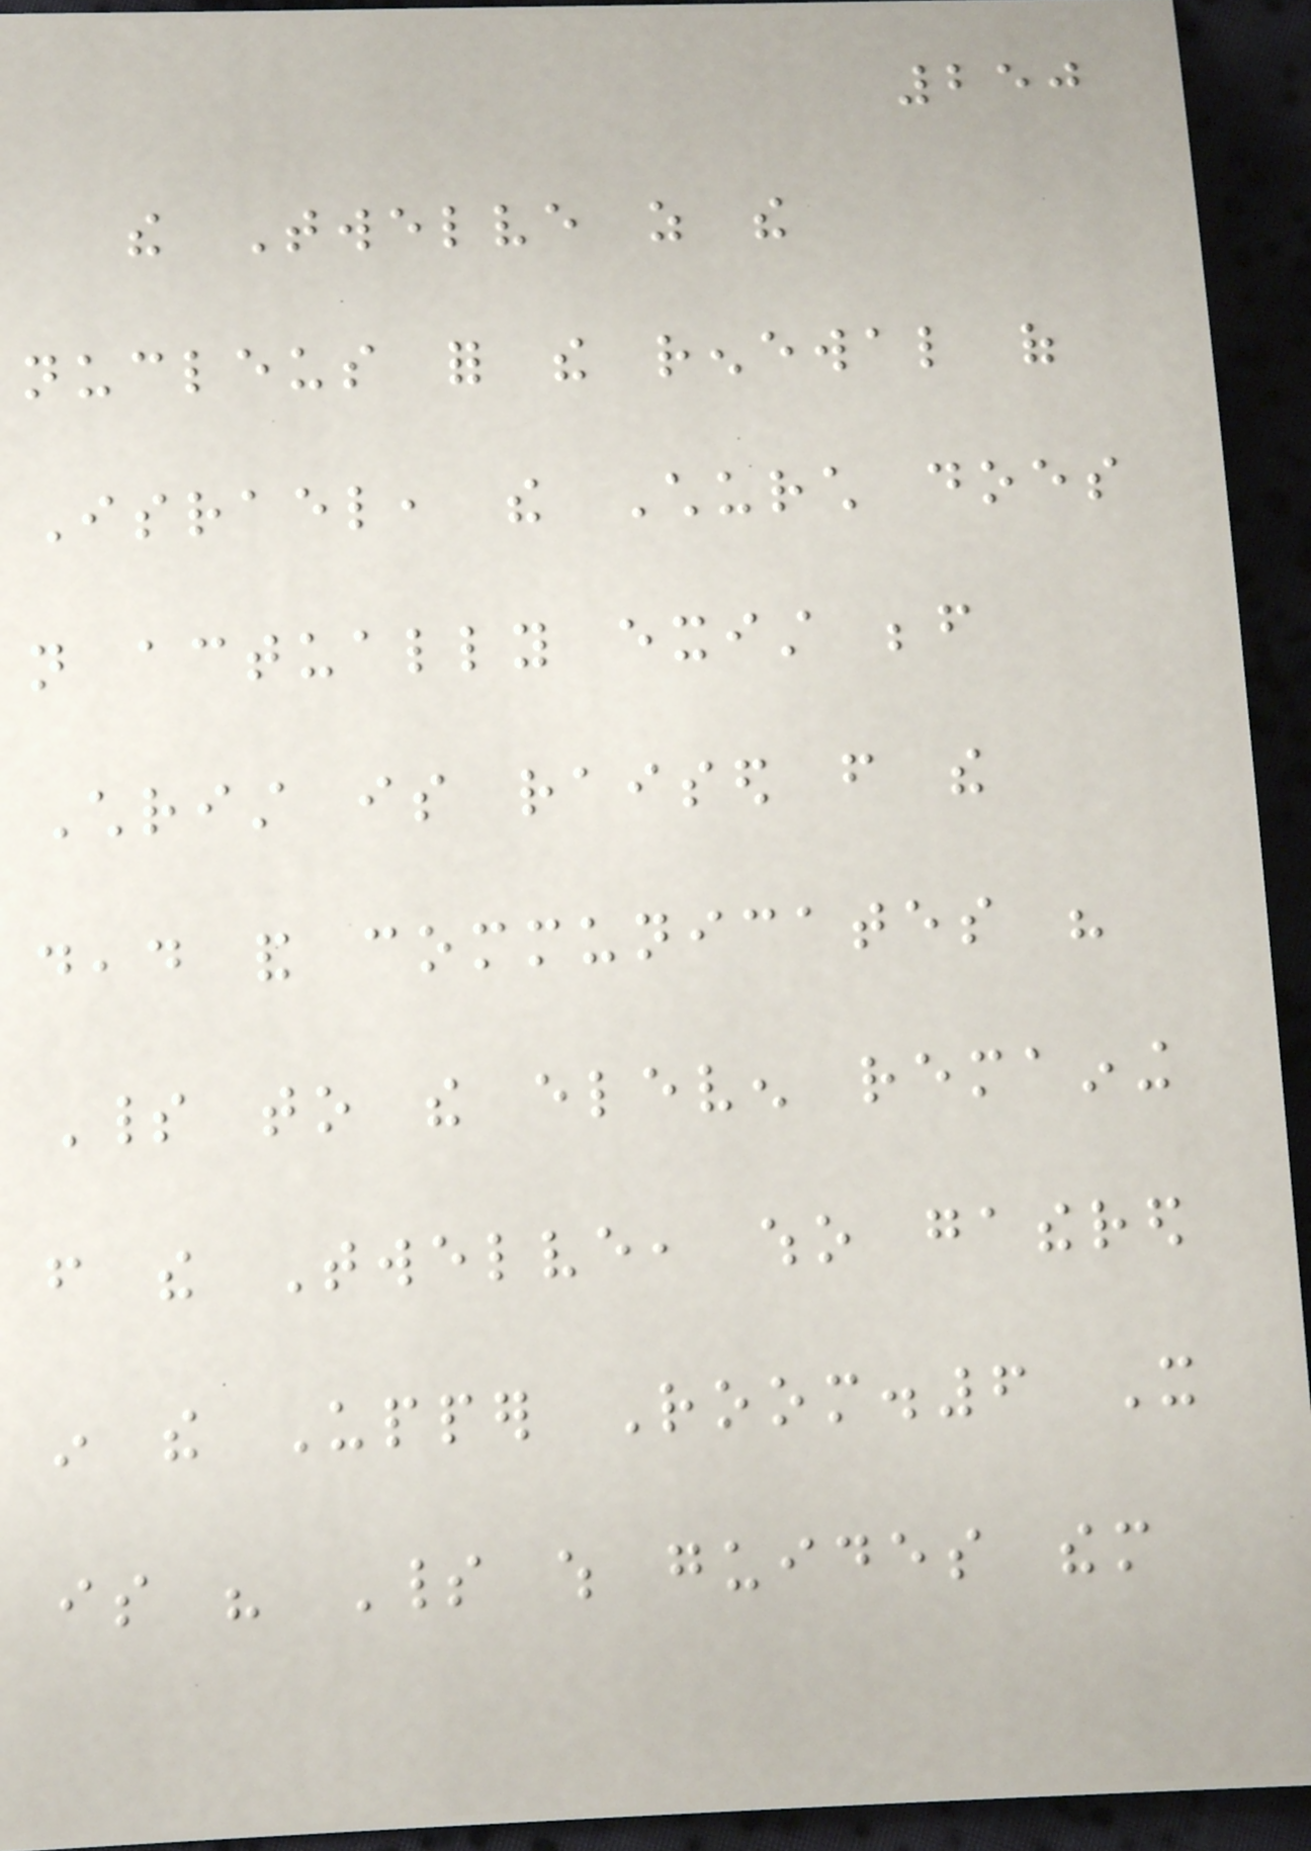250
the Twelve as the
nucleus for the renewal of
Israel, the Church does
not actually exist before
Christ is raised from the
dead and communicates his
Spirit to the eleven remaining
from the Twelve, who gathered
in the Upper Room.6 It
is his Spirit which guides them
